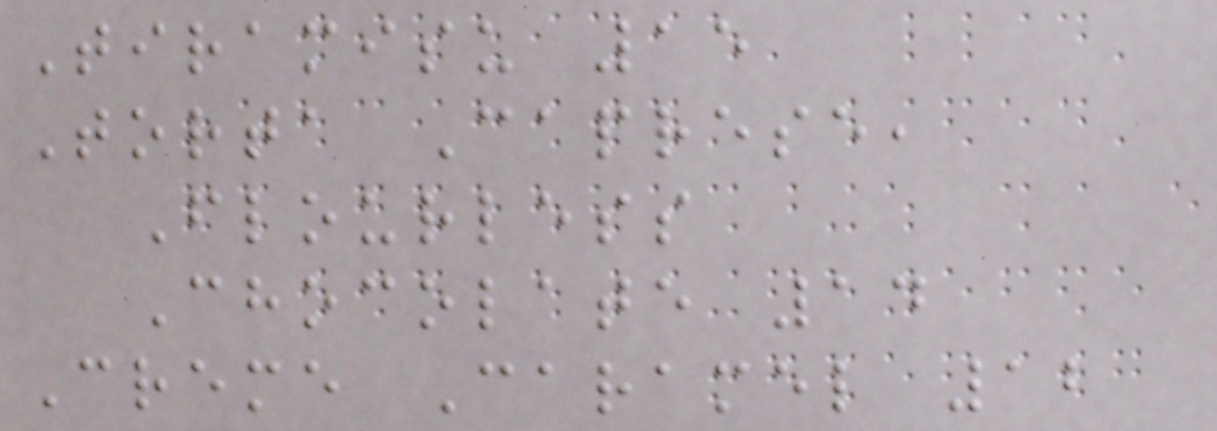Tiramisu 15
Torta Caprese,
Flourless
Chocolate 14
Creme Caramel 12
